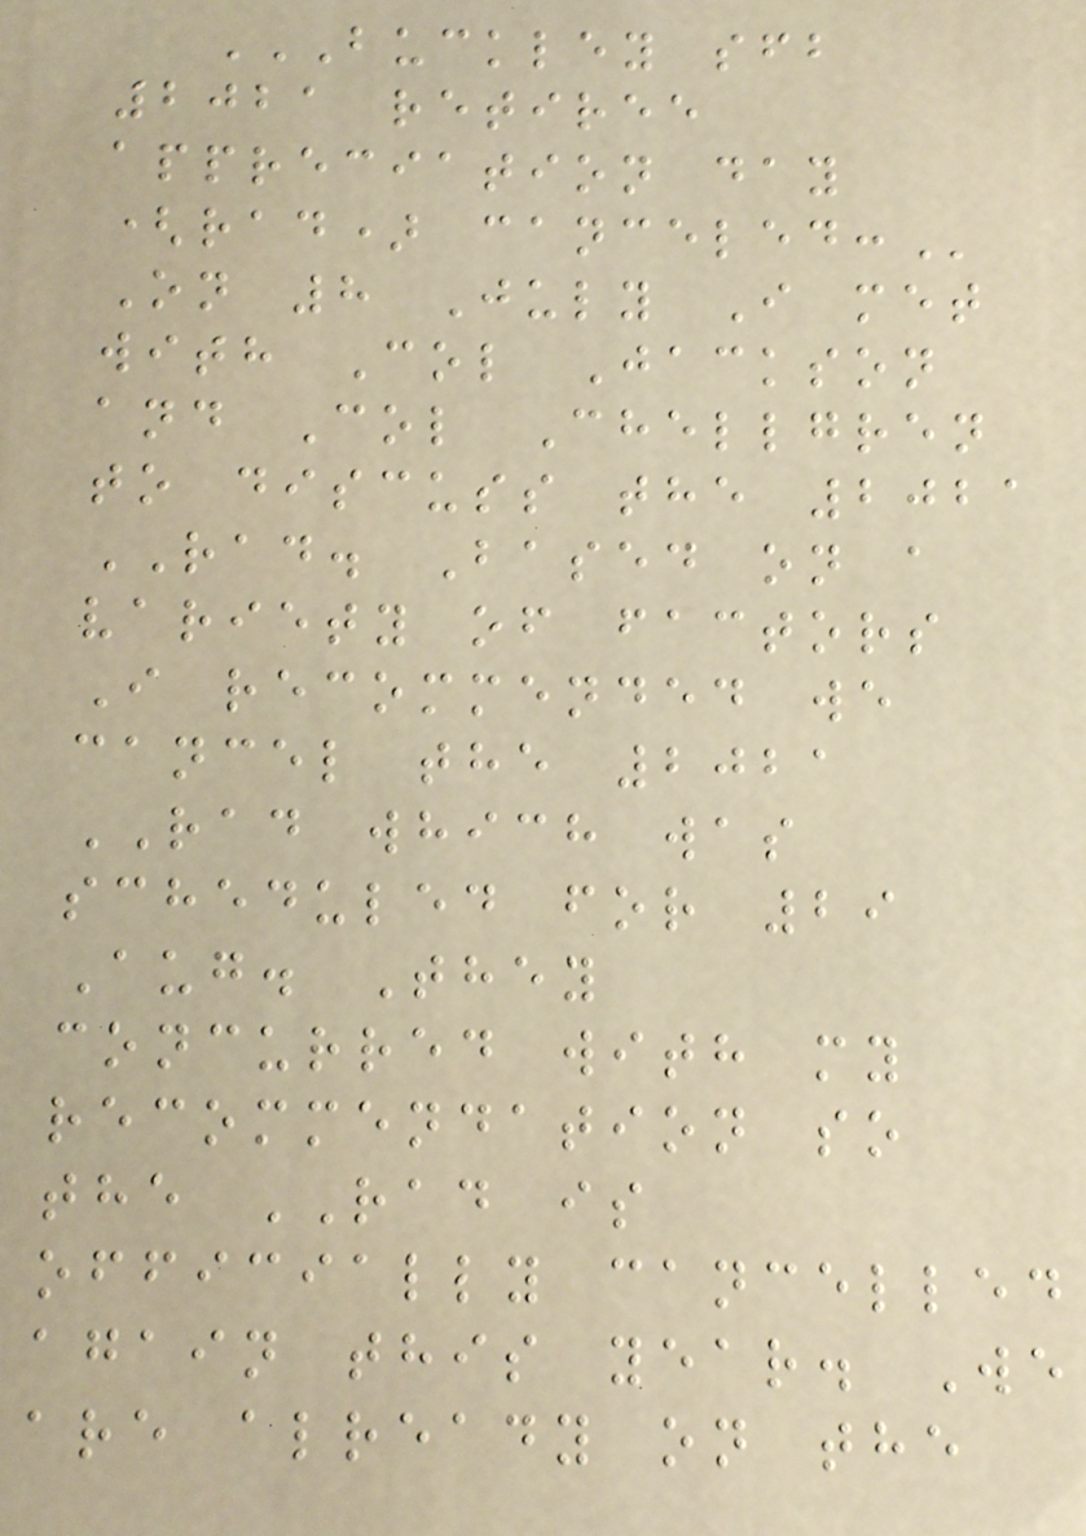BUCKLEY SFB
2021 RETIREE
APPRECIATION DAY
(RAD) CANCELED:
On 8 July I met
with Col Jackson
and Col Chellgren
to discuss the 2021
RAD. Based on a
variety of factors
I recommended we
cancel the 2021
RAD which was
scheduled for 29
Aug. They
concurred with my
recommendation so
the RAD is
officially cancelled
again this year. We
are already on the
